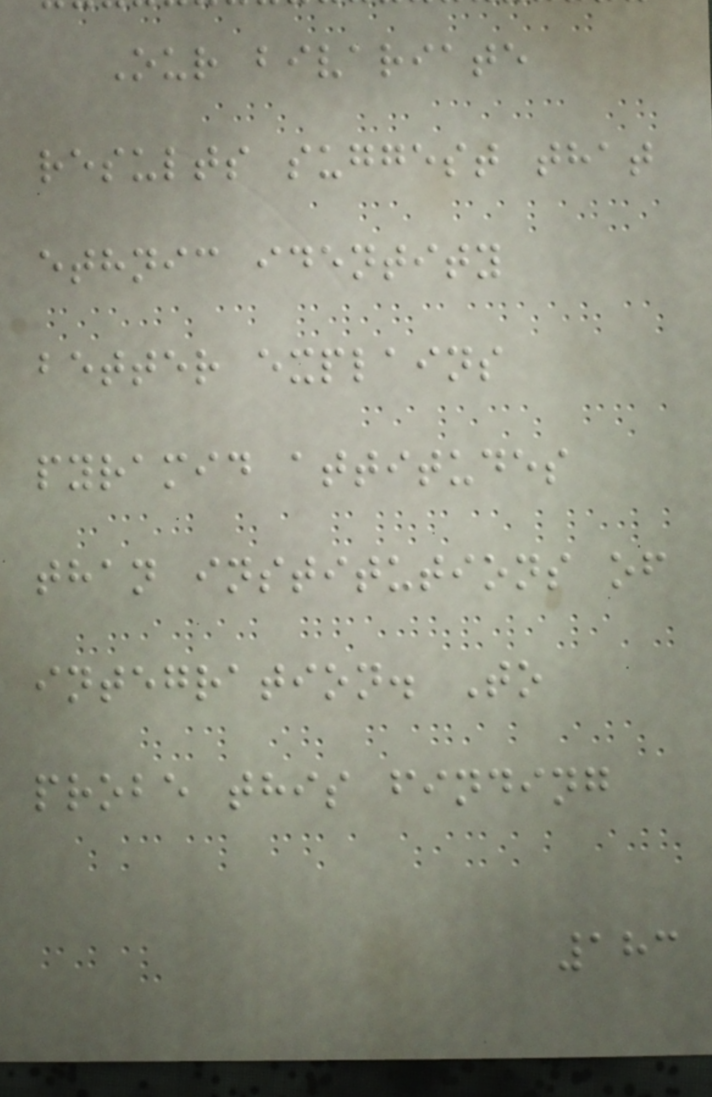Our bivariate
results suggest that
ethnic identity
better explains
pyramid attitudes
than institutions of
integration. To
probe this finding
183
